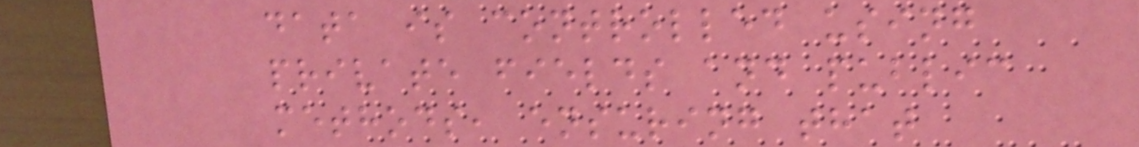data is controlled using
private fields and public
methods, ensuring that
